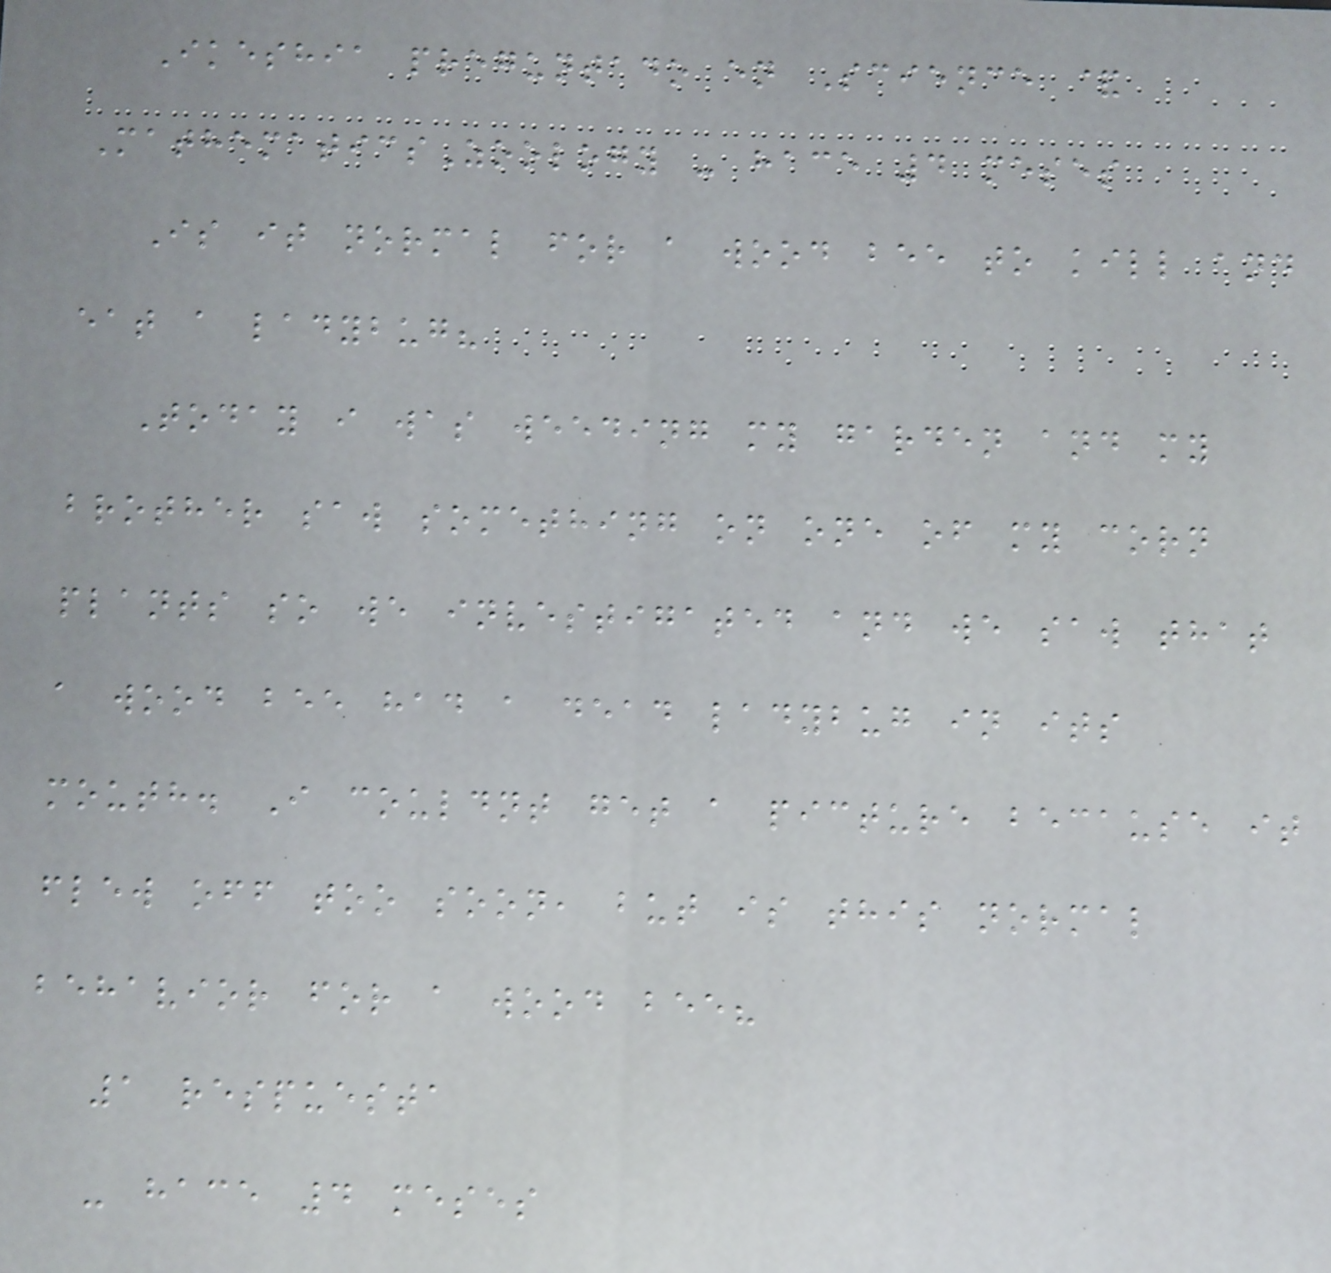Ikeshia preguntado en Science &
MathematicsZoology - hace 4 meses
Is it normal for a wood bee to kill and
eat a ladybug?
Today i was weeding my garden and my
brother saw something on one of my corn
plants so we investigated and we saw that
a wood bee had a dead ladybug in its
mouth. I couldnt get a picture because it
flew off too soon, but is this normal
behavior for a wood bee?
1 respuesta
- hace 4 meses
